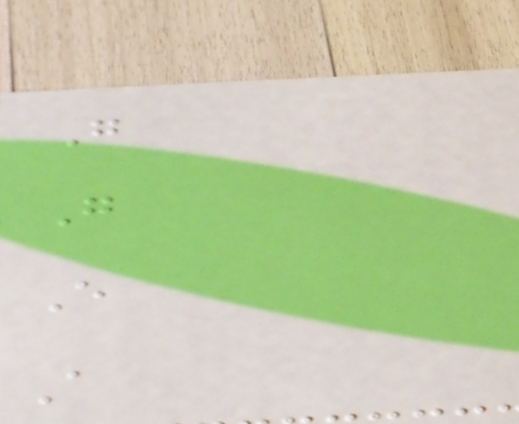G
G
E
A
